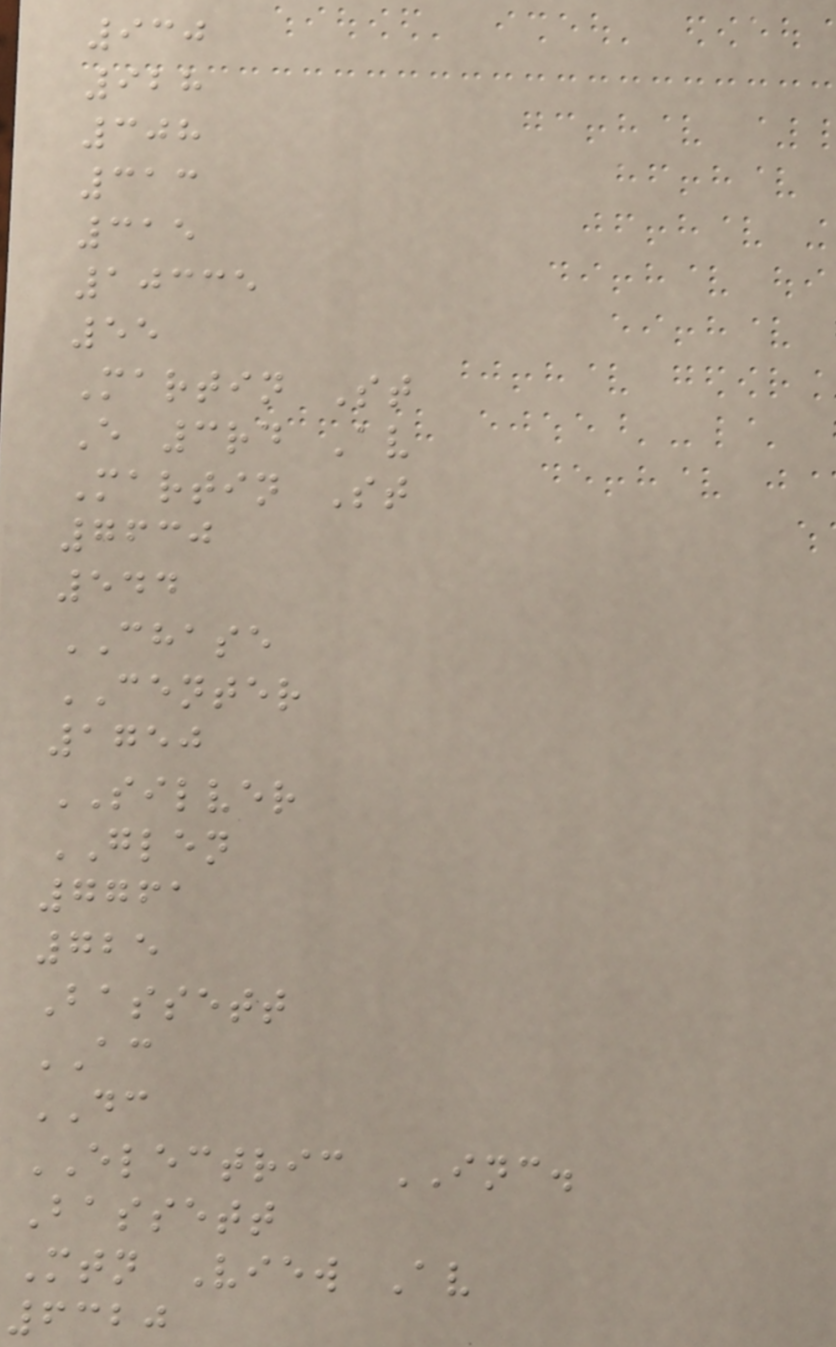930
928
308
313
315
10335
55
Martin St
E 3rd Av
Martin St
7630
544
CHASE
CENTER
1750
SILVER
GLEN
7761
725
Bassett
AC
DC
ELECTRIC INC.
Bassett
Mtn View Av
6320
